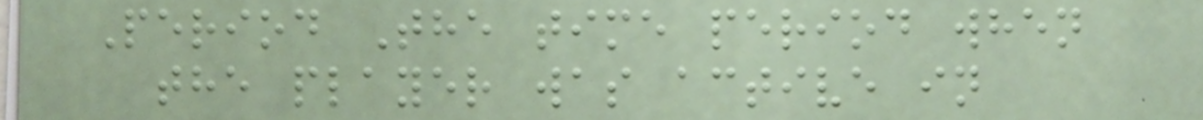Period The time period when
the player was active in
